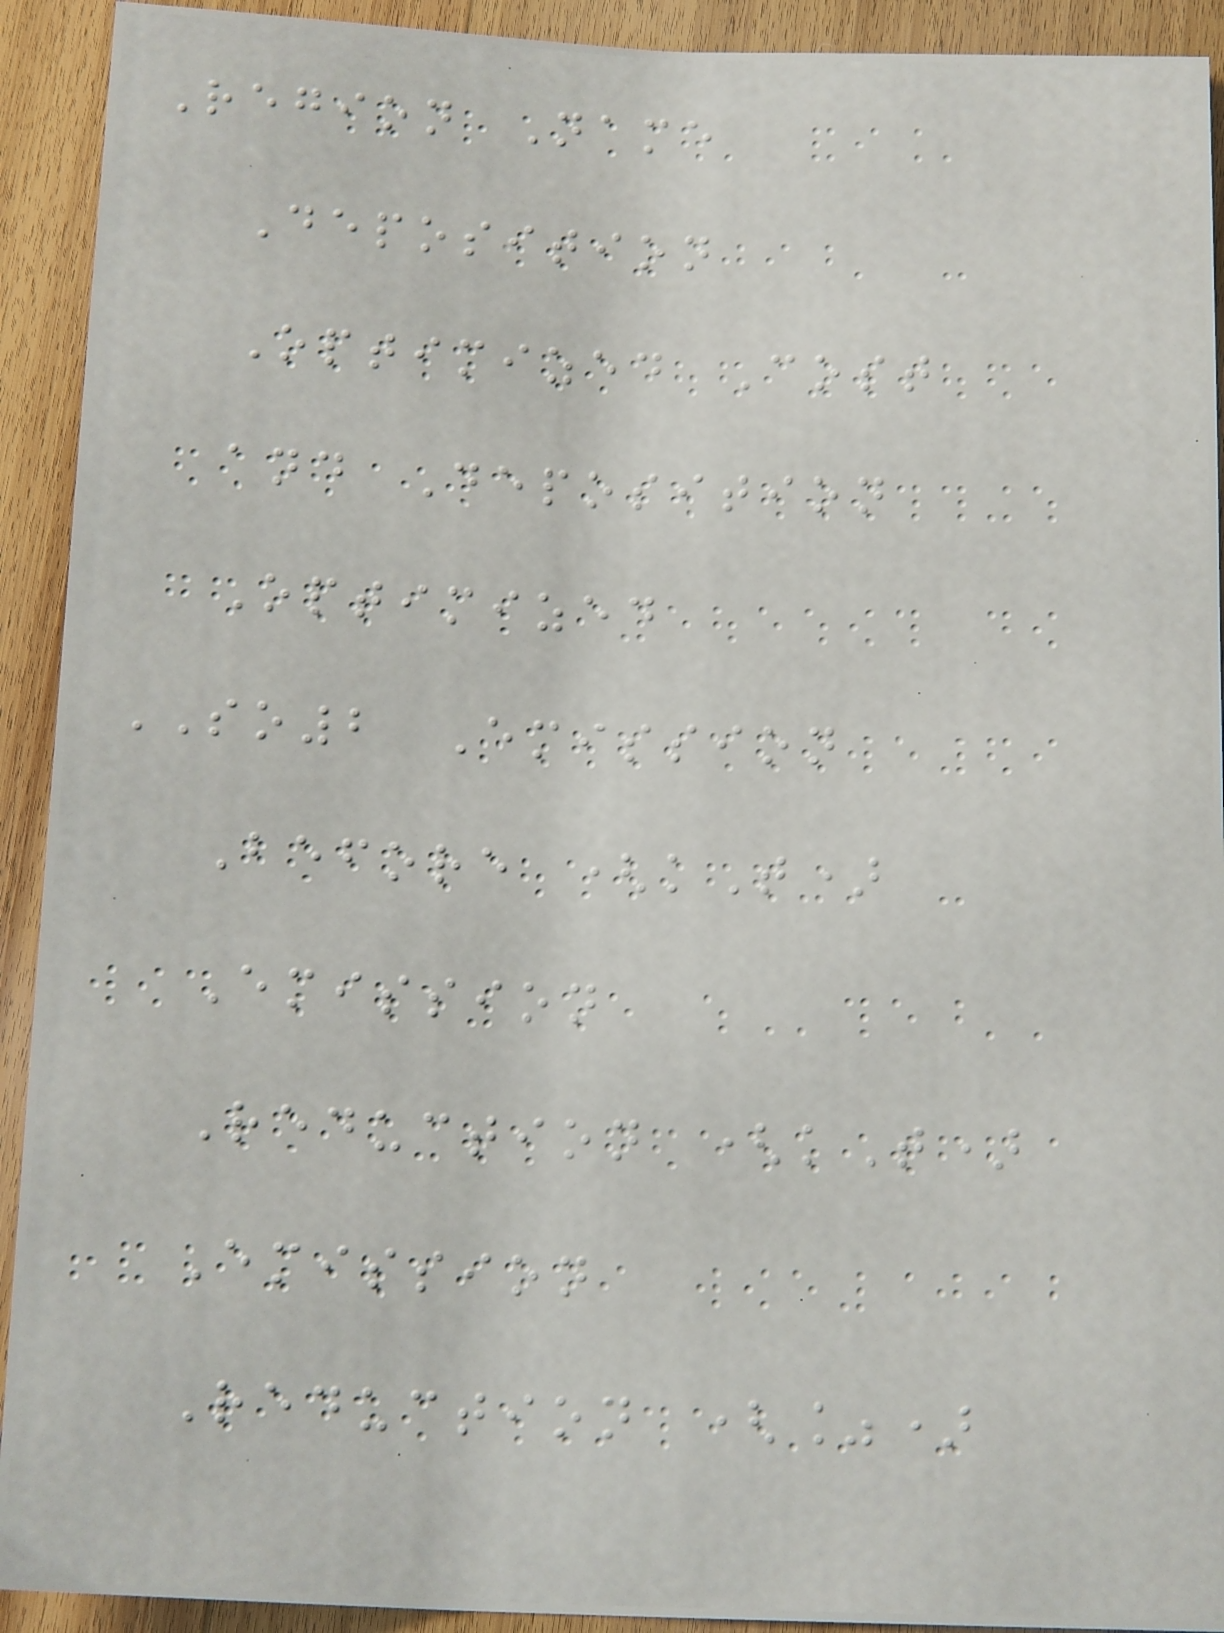Region Name
Deposition
Optimized Cost
and Deposition
Optimized
SO2 Emission
Before (kT)
Emission
Reduction (kT)
Emission
Reduction (%)
